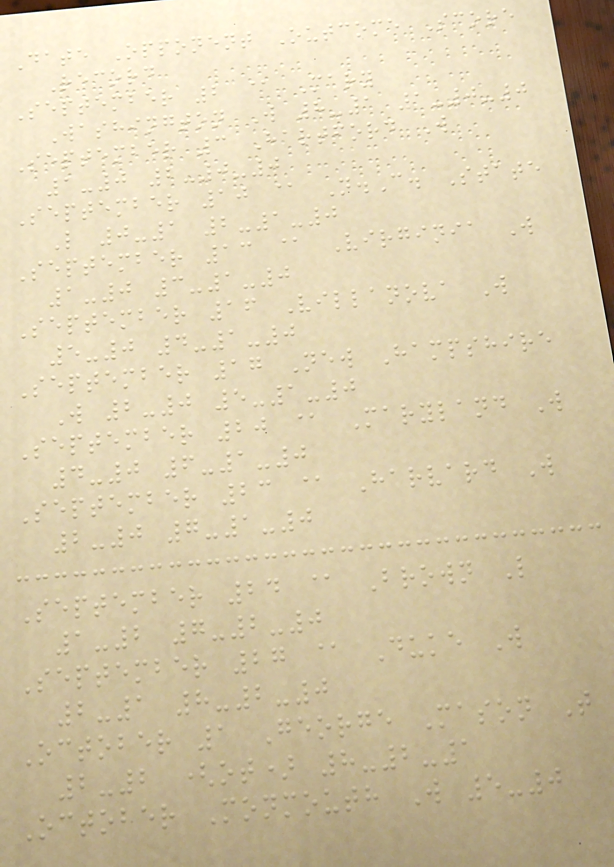Date Opponent Outcome Score
Record
September 2 @ Mary
Washington W 8-1 1-0-0
September 3 Hartford W
1-0 2-0-0
September 10 @ N.C. State
L 0-1 2-1-0
September 13 @ Virginia W
1-0 3-1-0
September 16 Villanova W
5-0 4-1-0
September 17 New Hampshire
W 2-0 5-1-0
September 20 @ Maryland W
4-0 6-1-0
September 23 @ Harvard W
2-0 7-1-0
September 24 @ Brown L
1-2 7-2-0
September 27 @ Duke W
2-1 8-2-0
October 1 George Mason T
2-2 (ot) 8-2-1
October Monmouth W 5-0
